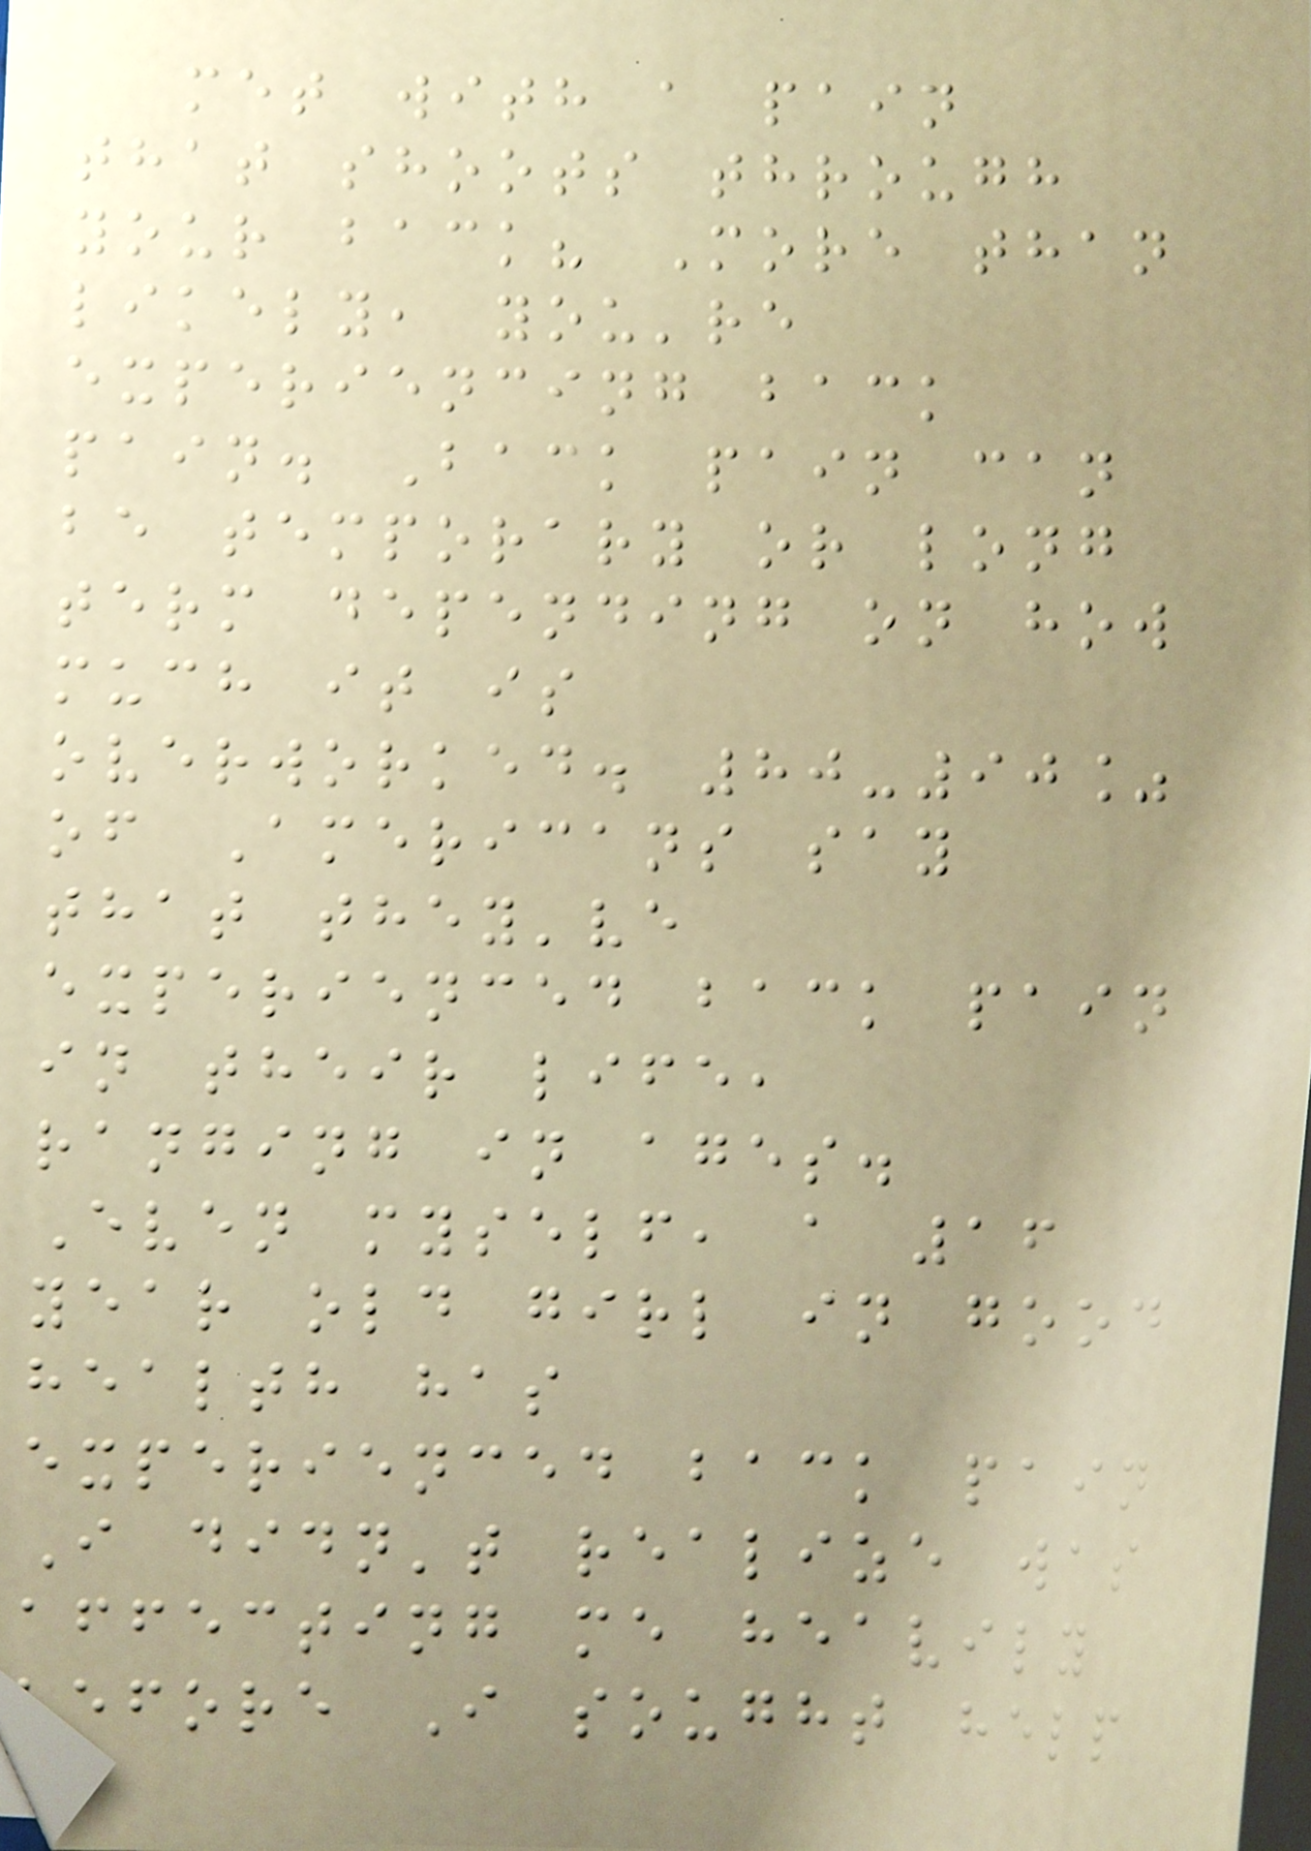met with a pain
that shoots through
your back? More than
likely, you're
experiencing back
pain. Back pain can
be temporary or long
term depending on how
much it is
overworked. 80-90%
of Americans say
that they've
experienced back pain
in their life,
ranging in ages.
Even myself, a 16
year old girl in good
health has
experienced back pain
I didn't realize was
affecting me heavily
before I sought help
